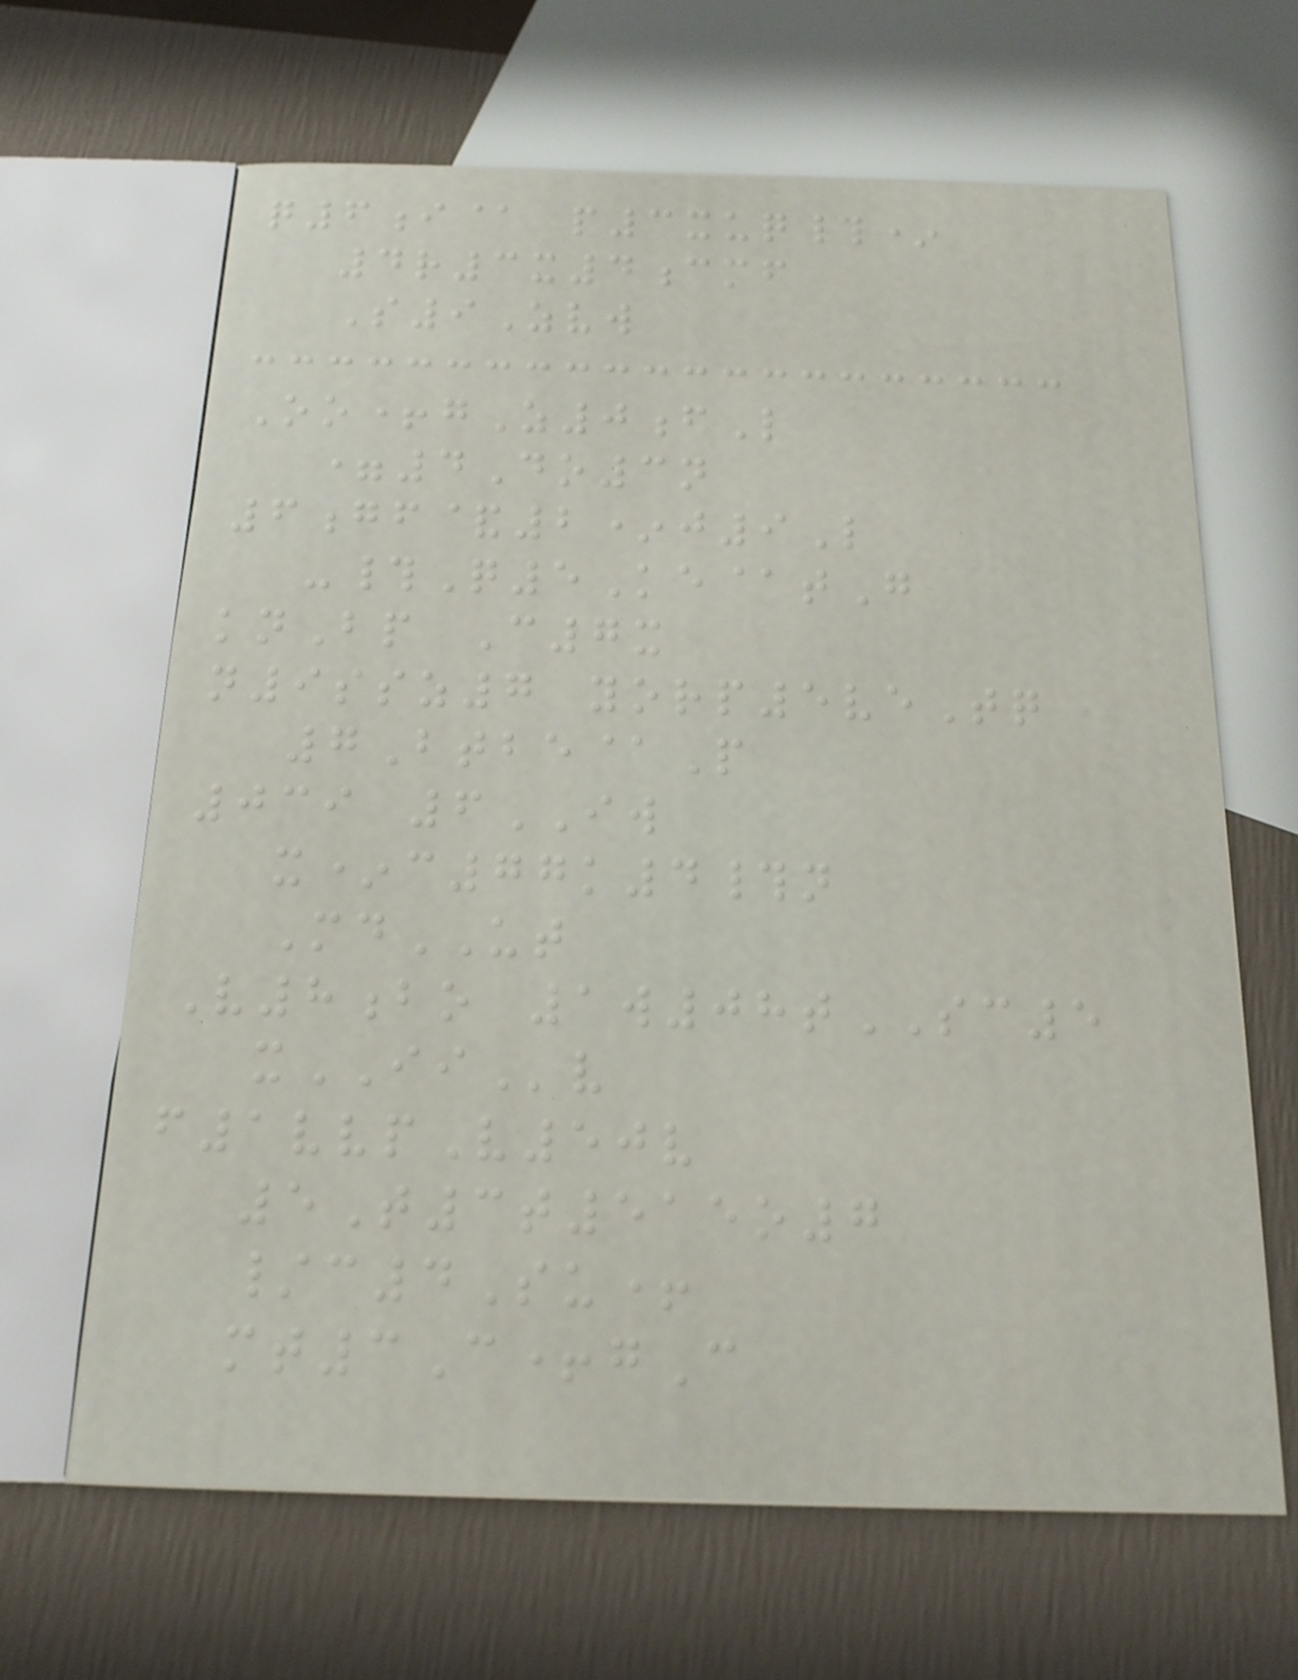q6i@ p3xuq#*
4r3x4cmf
S9Zvw
Oo+gZ0fL
=4Do3n
6gf&2*j9L
-#Q5Ke@tG
knBp C7x
n9ssz7 yorp5veTq
7Btbe@P
039 6IW
x*c77k4#n
MdUT
V8bo 1w08tSC5
xIIv
f1vvpV50v
5T3t515o7
/c4Su+
mt3C+gC
